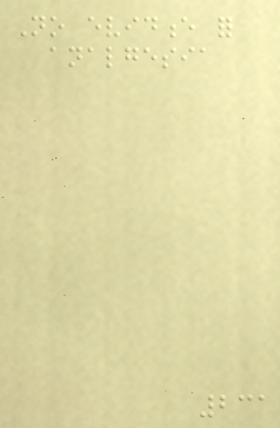No evidence for
analgesia
231
